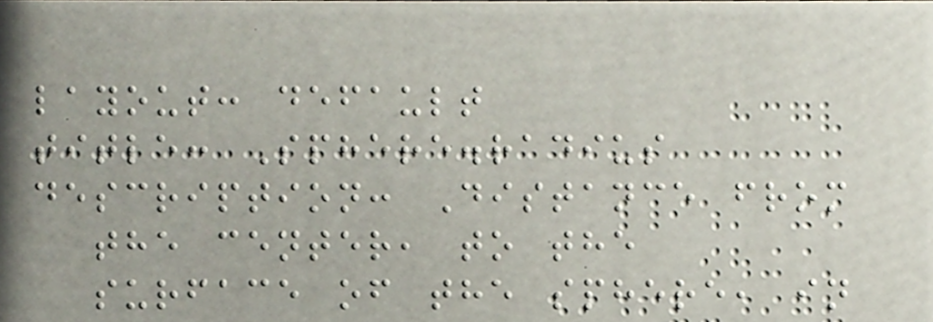layout: default
title: Sphere.radius
description: Distance from
the center, to the
surface of the sphere, in
